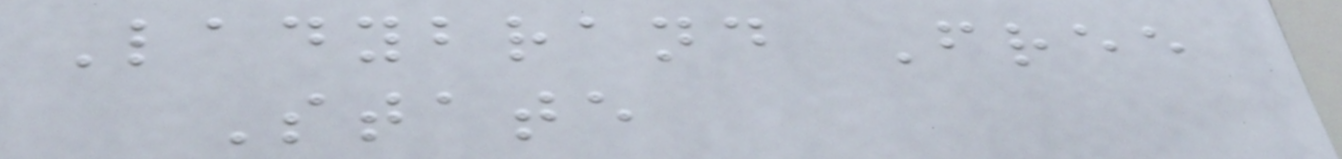Ladybrand Free
State
